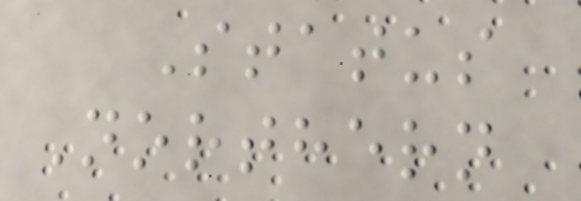Status
Northern
